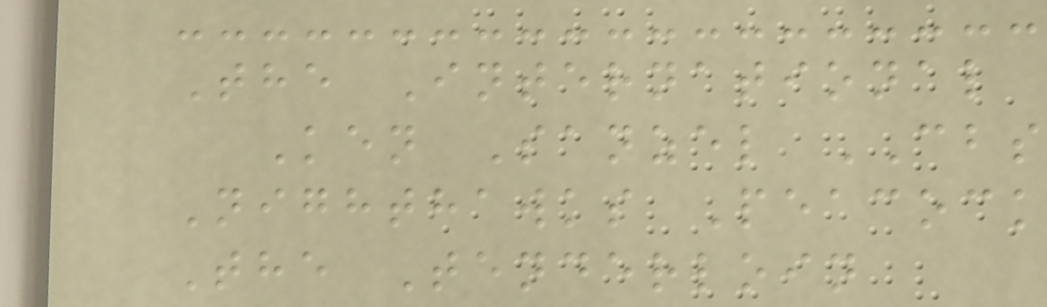The International
Ken Sanzel CBS
Nighthawks Peacock
The Tenderloin
